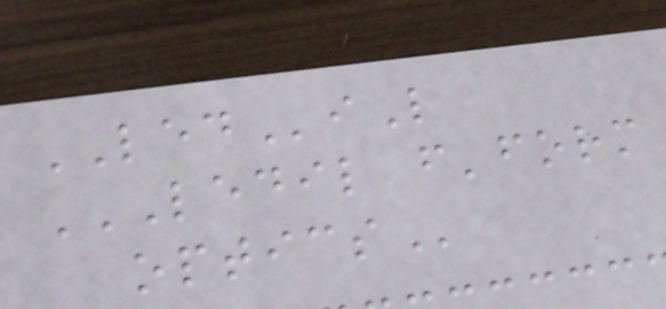LEDiL
LEDIL F'FORM
OPTICS
